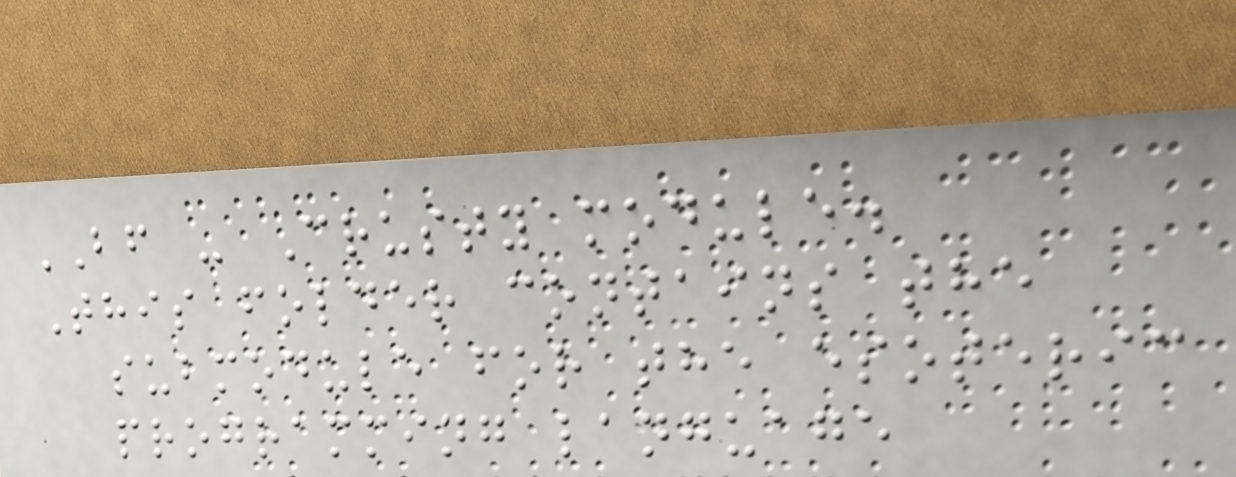BF - Crusty module.
This folder contains the
submodule for the esoteric
programming language
